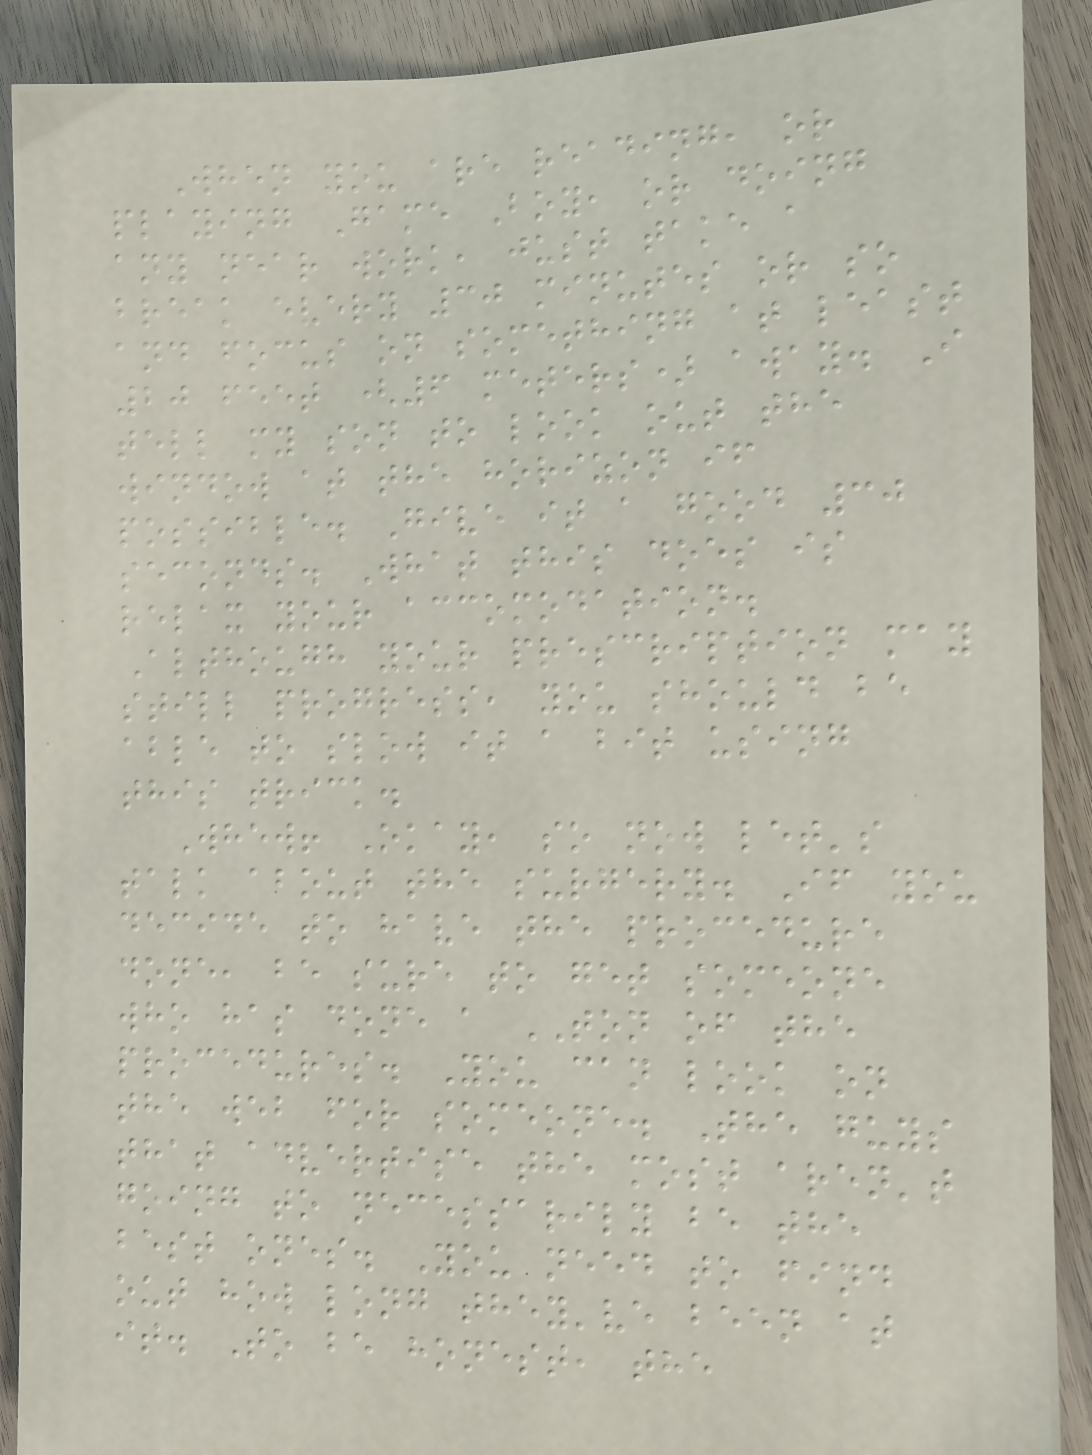When you are reading, or
playing Game Boy, or doing
any near work, just take a
break every 30 minutes or so
and focus on something at least
20 feet (6 meters) away. I
tell my son to look out the
window at the horizon if
possible. Give it a good 30
seconds. What this does is
relax your accomodation.
Although your prescription may
still progress, you should be
able to slow it a bit using
this trick.
Whew! Okay, so now let's
talk about the surgery. If you
decide to have the procedure
done, be sure to get someone
who has done a TON of the
procedures. You can look on
the web for someone. The guys
that advertise the most aren't
going to necessarily be the
best ones. You need to find
out how long they've been at
it. To be honest, the
